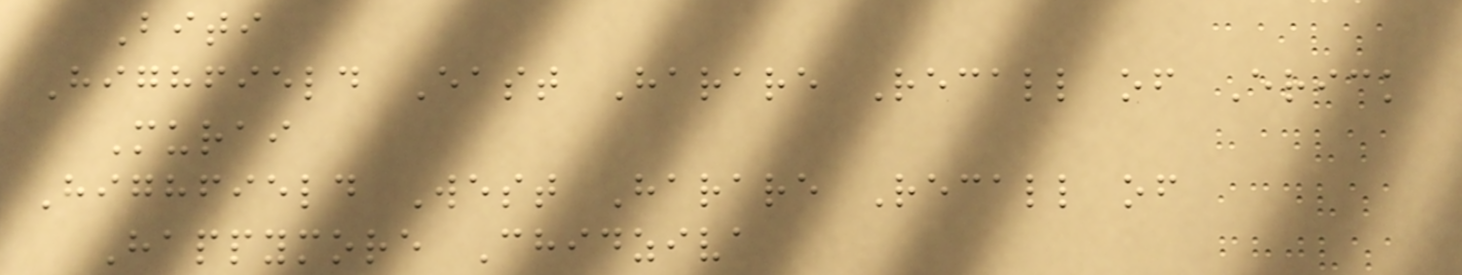Biti
Highfield East Harare Recall of Erick
Murai
Highfield West Harare Recall of
Happymore Chidziva
